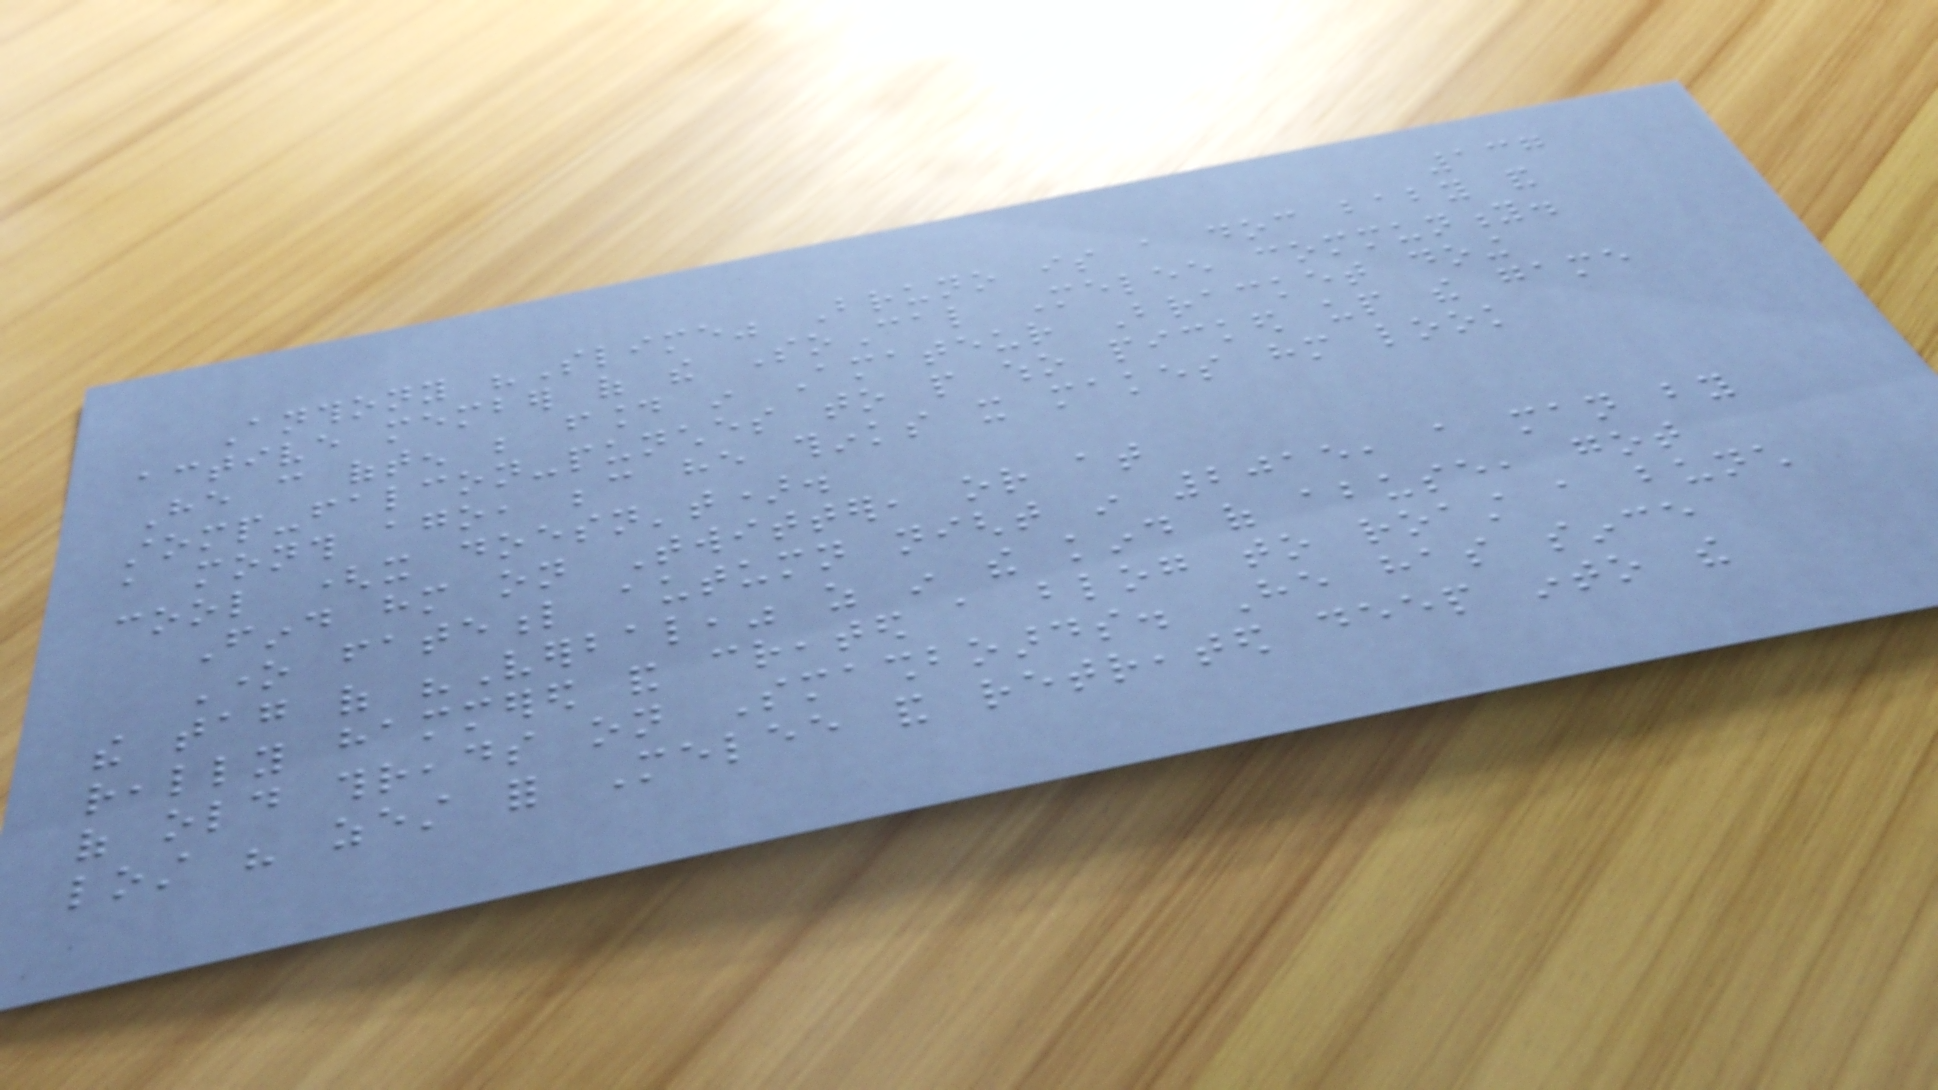137
Anthony "Slime" Bruno is a doc baby and
active member of the SoCal Melee community.
He can often be found in Amateur Bracket doing
stomp-falcon-punches to people who picked up the game
a month ago, because he thinks it makes him look
cool (it doesn't).
Find him on Twitter, or at
One fateful autumn night in 2015, a man by
the tag of "Verbal," as in the kind of abuse, got
really hammered and created a blog to roast a bunch
of old threads on Smashboards. He has since
lost his zest for Melee and retreated deep into the
